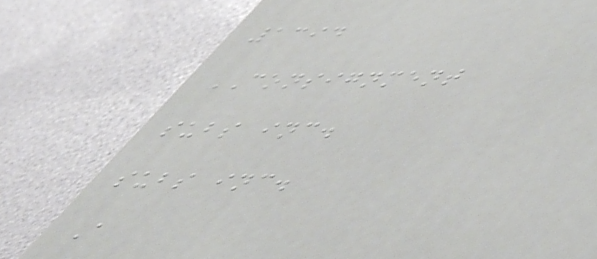1394
CONSIGNMENT
subs inc.
subs inc.
A
